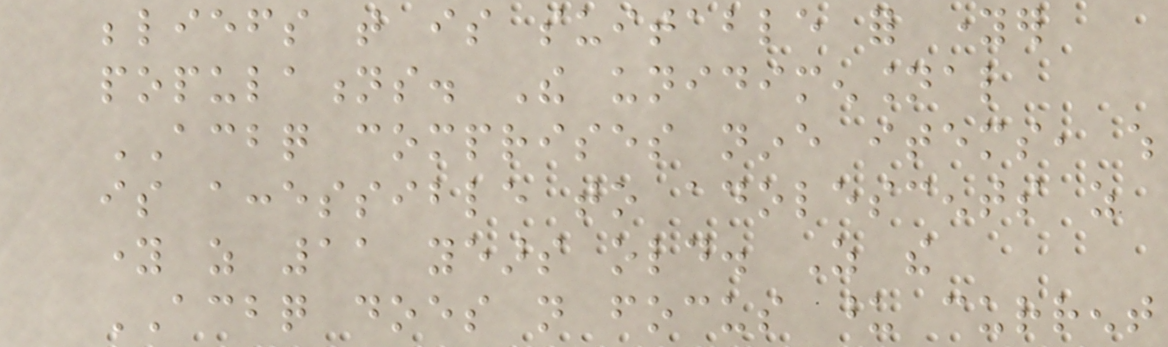beliefs that is suitable for younger
populations. The unidimensional
ACBQ comprises nine items, which
is accessible to adolescents as
young as 11 years old. As the
ACBQ does not focus upon current
